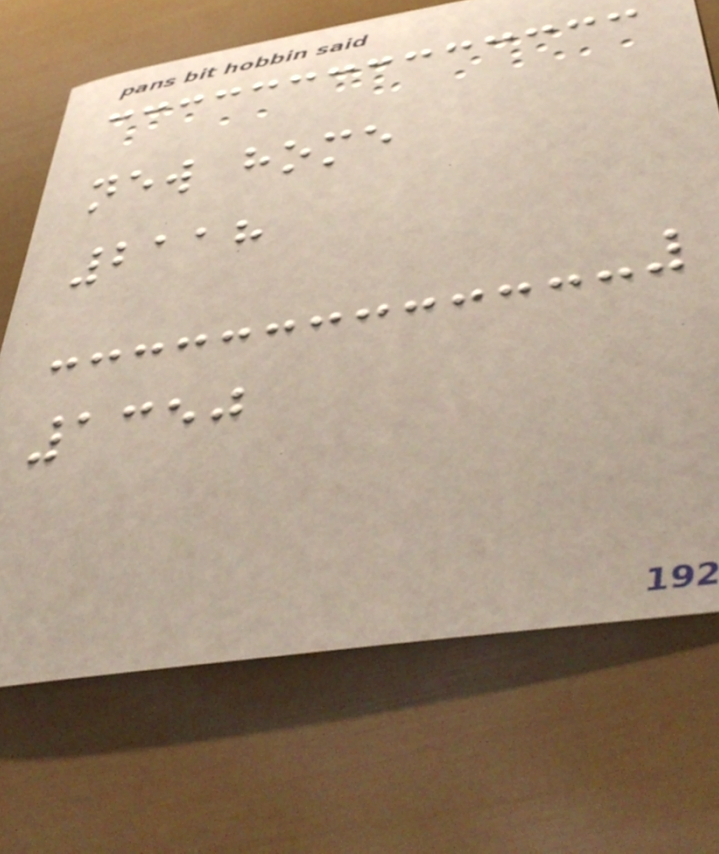new home
2118
1350
